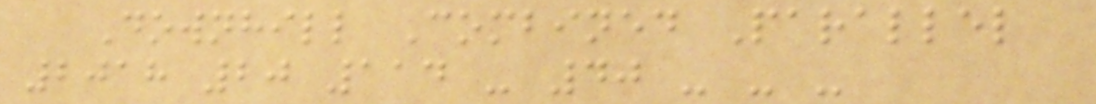Downhill Combined Parallel
2018 20 114 - 40 - - -
